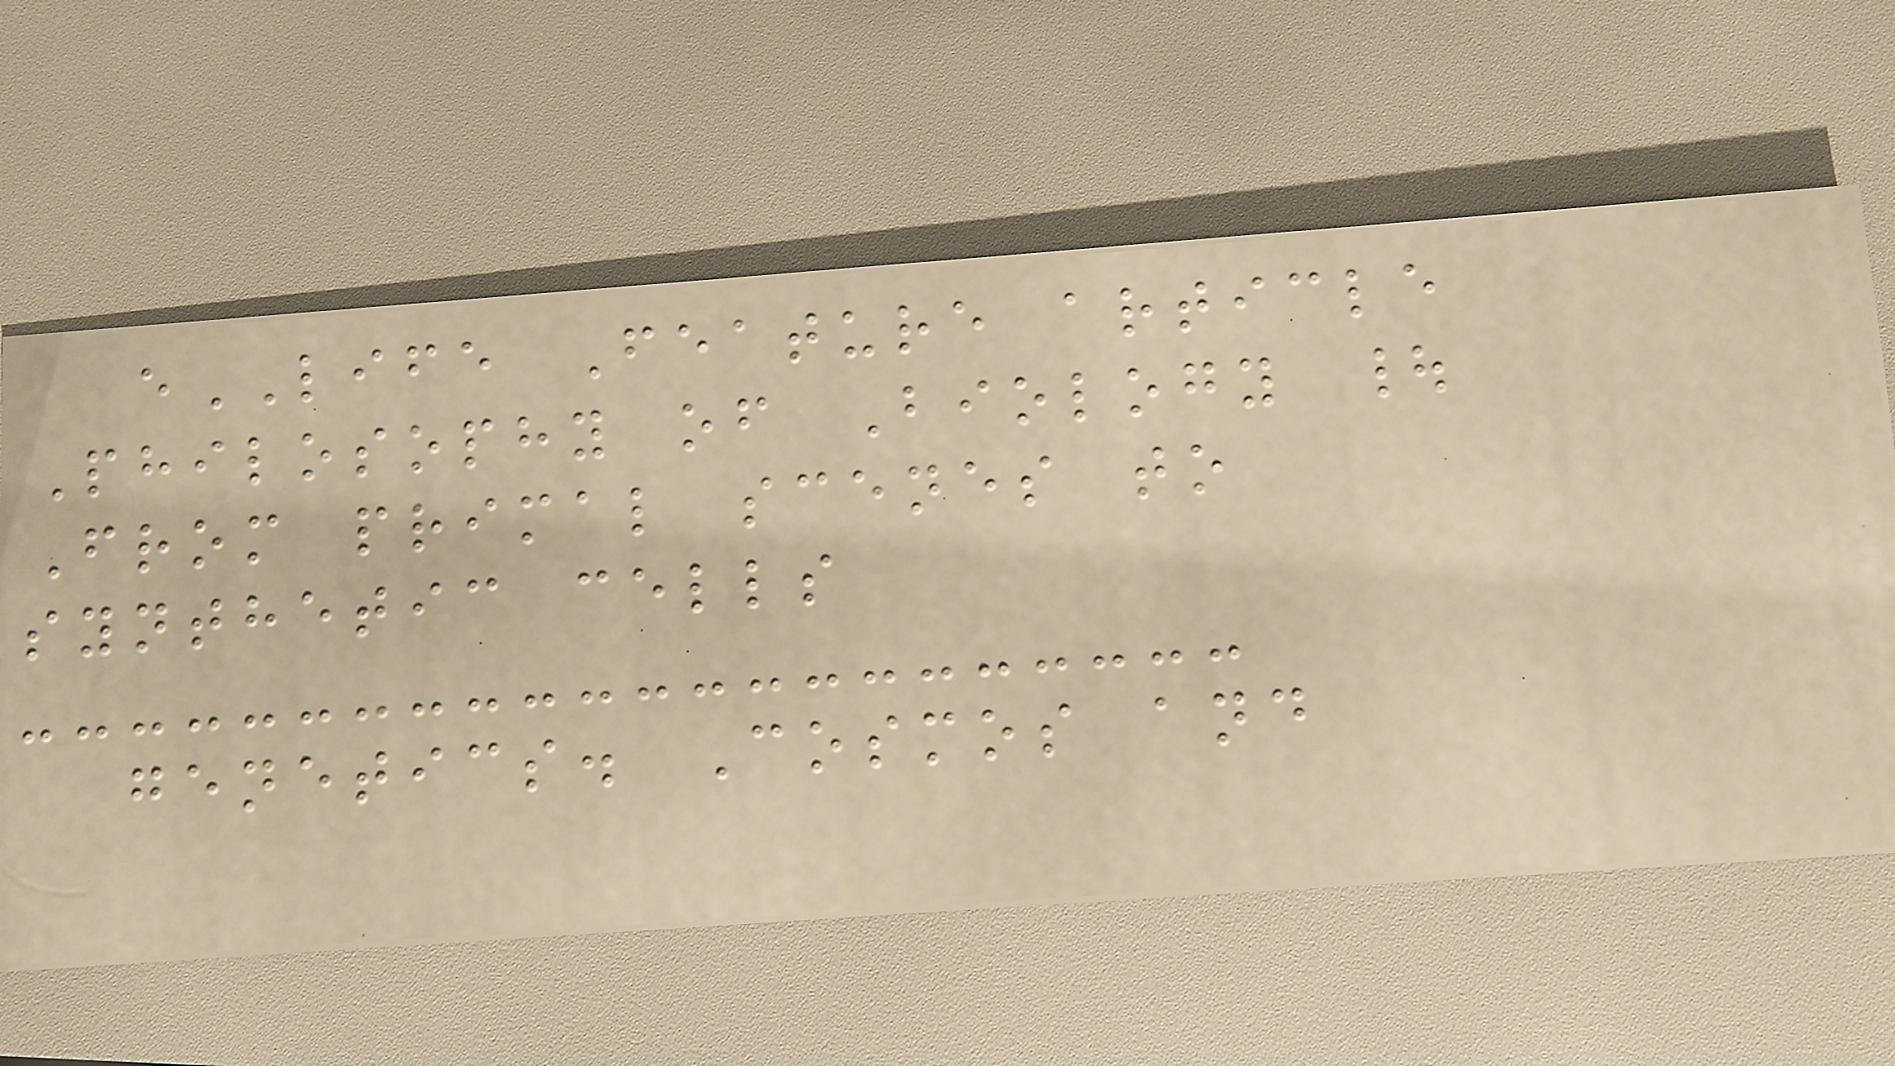eLIFE Feature article
Philosophy of Biology |
From primal scenes to
synthetic cells
genetics. Cosmos and
